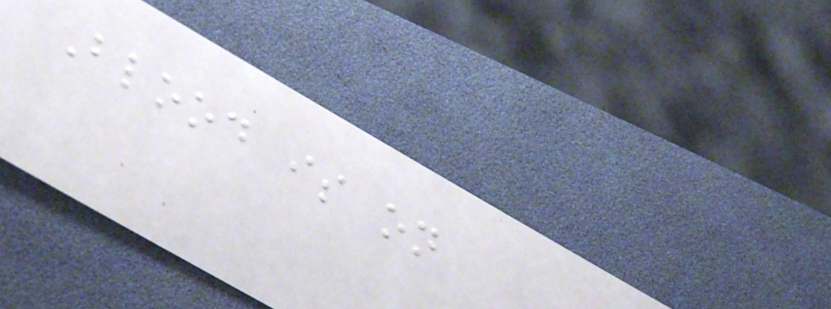Blood is on
